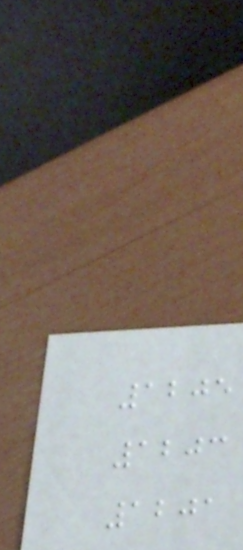1205
1203
1201
